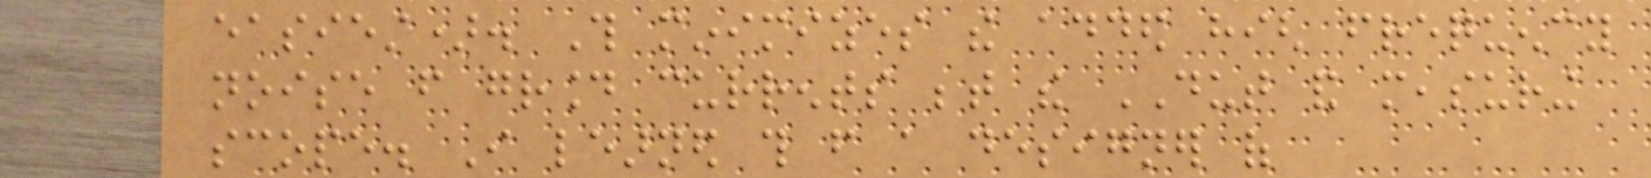easiest). This minimizes the added high frequency
noise from ground currents between the DUT and measuring
scope. I learned this from a designer of
